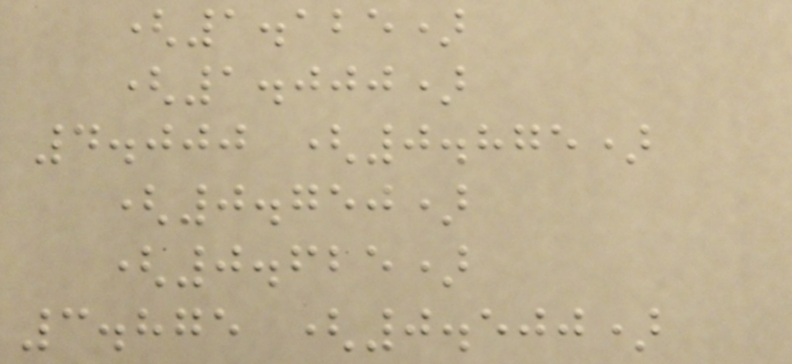(1.125)
(1.000)
4.000 (0.875)
(0.750)
(0.625)
3.875 (0.500)
